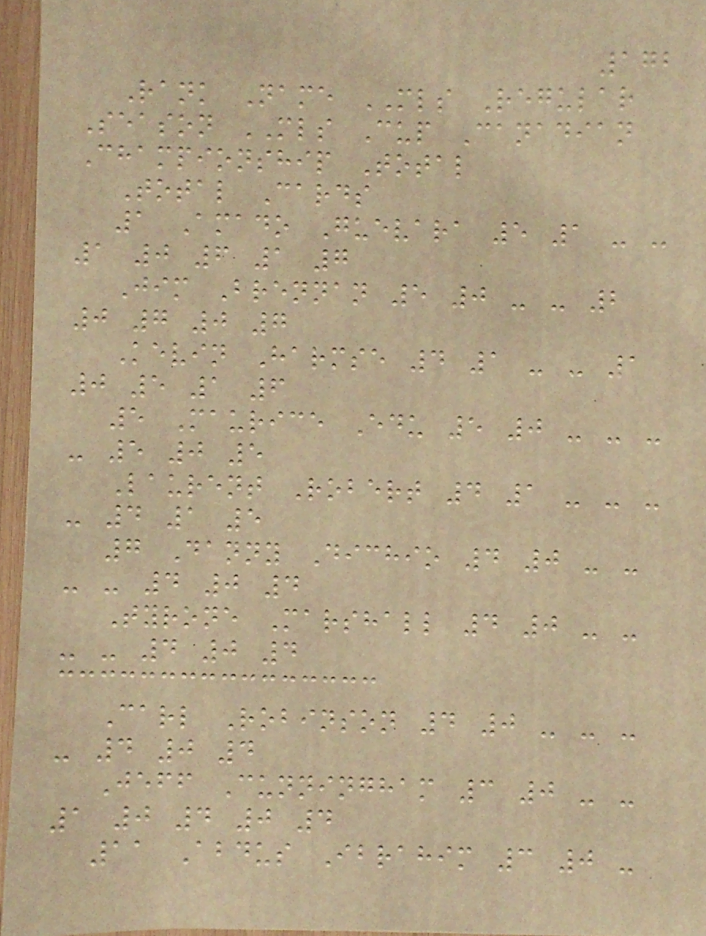172
Rank Name MLS Regular
Season MLS Cup Canadian
Championship Total
Total Cards
1 Amado Guevara 5 1 - -
1 0 6 1 7
Jim Brennan 5 0 - - 2
0 7 0 7
Kevin Harmse 4 1 - - 1
0 5 1 6
5 Maurice Edu 5 0 - - -
- 5 0 5
Laurent Robert 4 1 - - -
- 4 1 5
7 Danny Dichio 4 0 - -
- - 4 0 4
Tyrone Marshall 4 0 - -
- - 4 0 4
Carl Robinson 4 0 - - -
- 4 0 4
Jeff Cunningham 3 0 - -
1 0 4 0 4
11 Abdus Ibrahim 3 0 -
